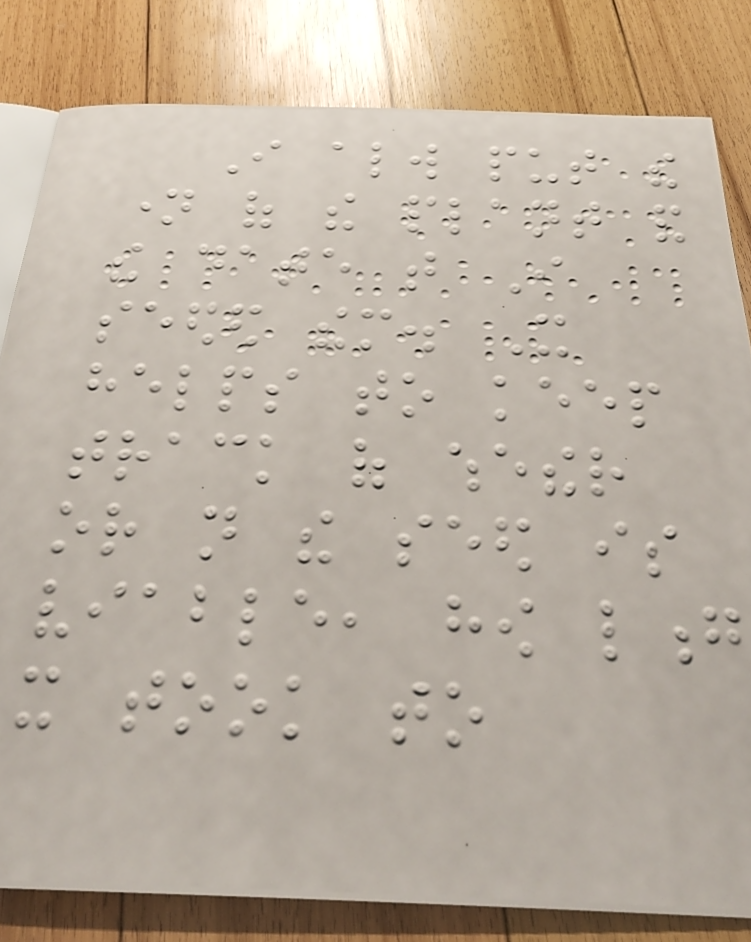I always put the
name of the plant and
the date that I
seeded them. It
helps to keep
track of whether
or not the seed is
viable, how long
it took to
